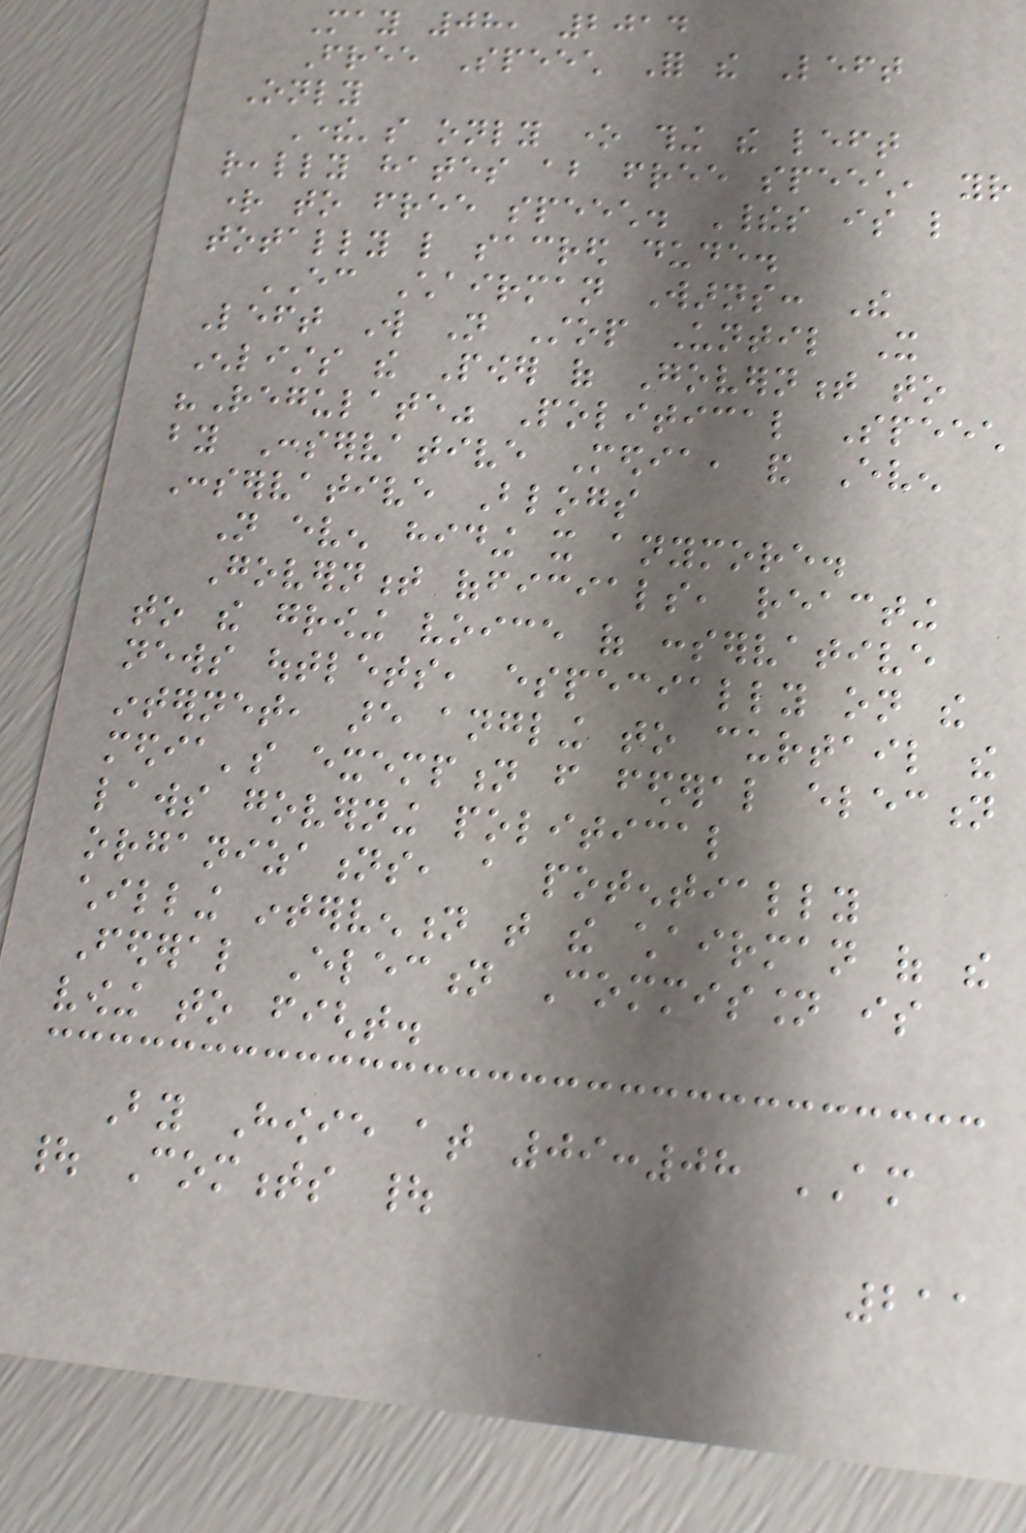May 08, 2014
Free Speech For the Left
Only
There's only one thing the left
really hates about free speech, your
right to free speech. Theirs is like
totally like sacred dude.
EC Chairman Warns: The
Left Will Not Stop Until It
Enlists the Power of Government to
"Regulate" Political Speech
by Conservative Media, and Even
Conservative Blogs
Not even hiding it anymore.
Government officials, reacting
to the growing voice of conservative
news outlets, especially on the
internet, are angling to curtail the
media's exemption from federal election
laws governing political
organizations, a potentially
chilling intervention that the chairman of the
Federal Election Commission is
vowing to fight.
By Howie at 09:08 AM
| Comments |
211
